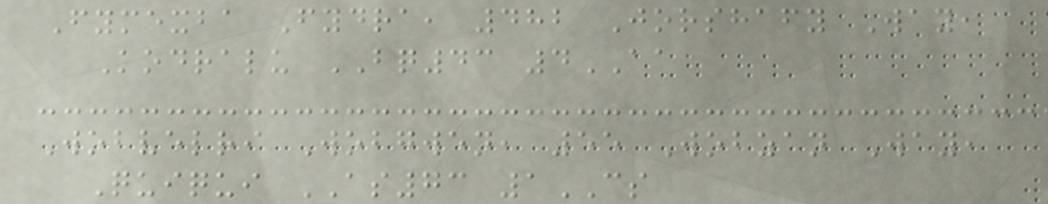Fymexba Fydra, 482 Jorshafy Way,
Kodralu BQ43 4AA
Wobvelri Wobgwen, 55 Wobzan Way,
Quiqui AS73 1CS
